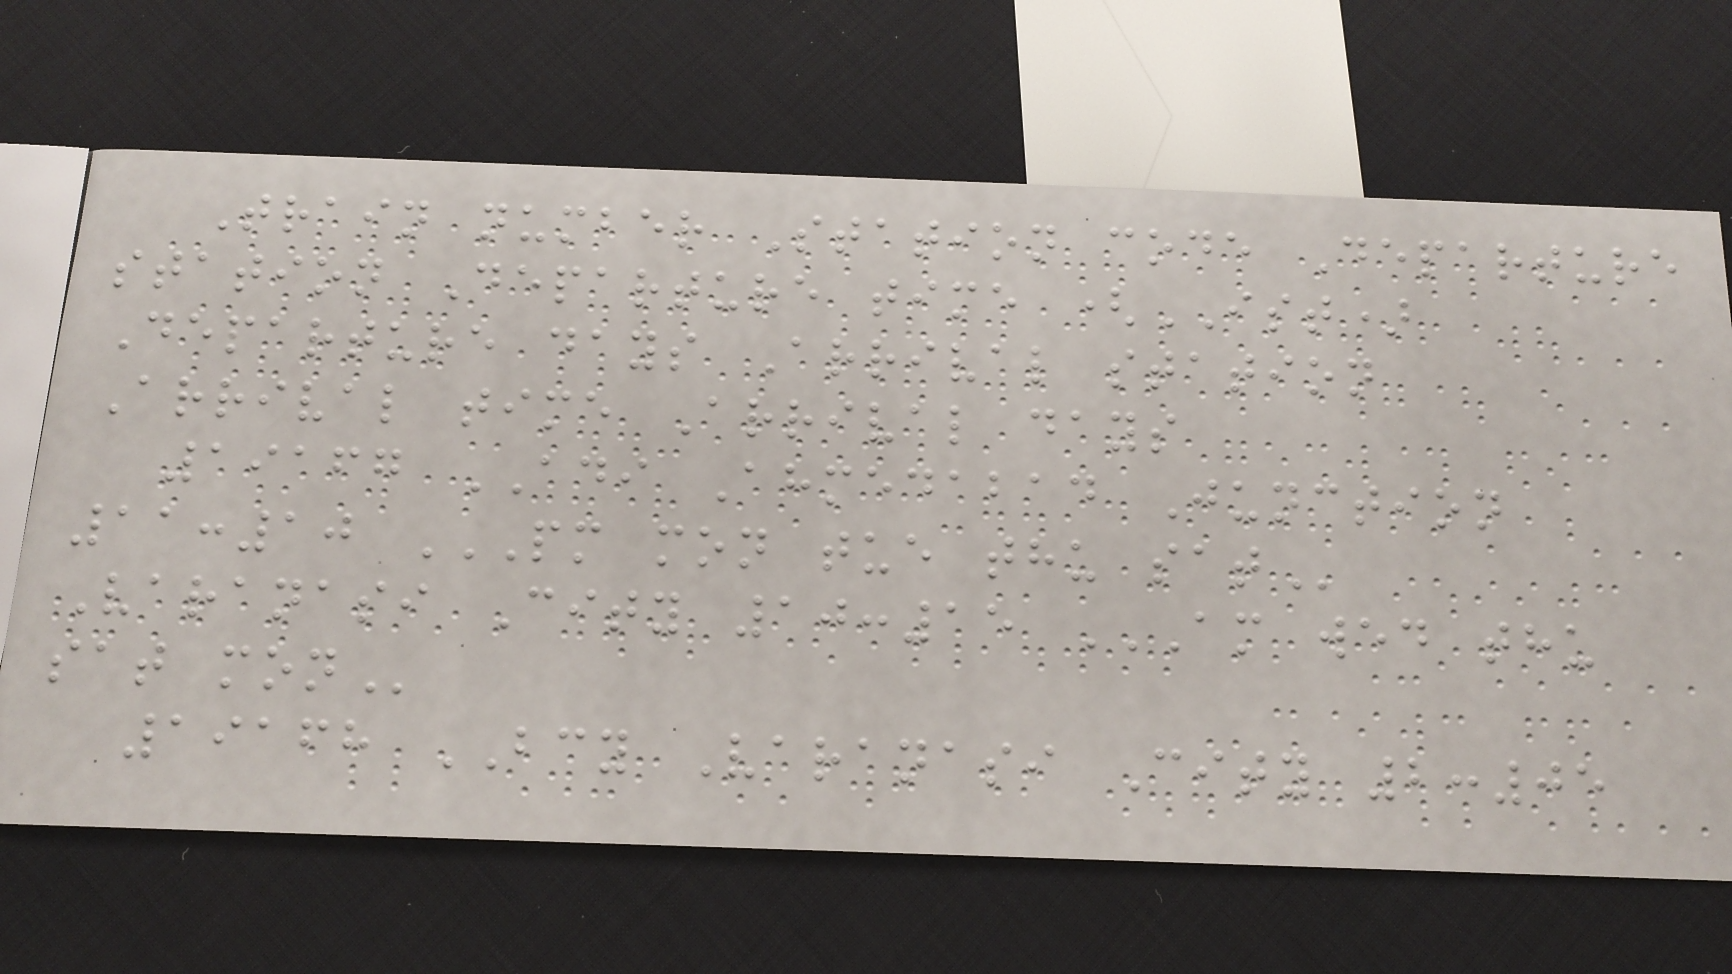Train number Station code Departure
station Departure time (IST)
Departure days Arrival station
Arrival time Arrival days
19167 ADI Ahmedabad Junction
11:10 PM MON TUE THU SAT
Varanasi City 10:15 AM WED THU
SAT MON
19168 BCY Varanasi City 2:05
